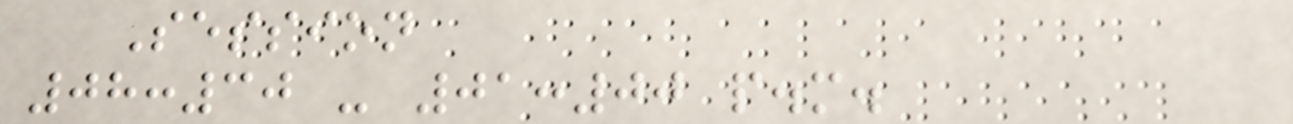Session
08:30 - 01:00 p.m.
